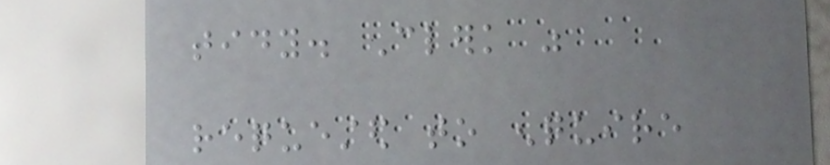tidy. Clerk was
requested to enquire
